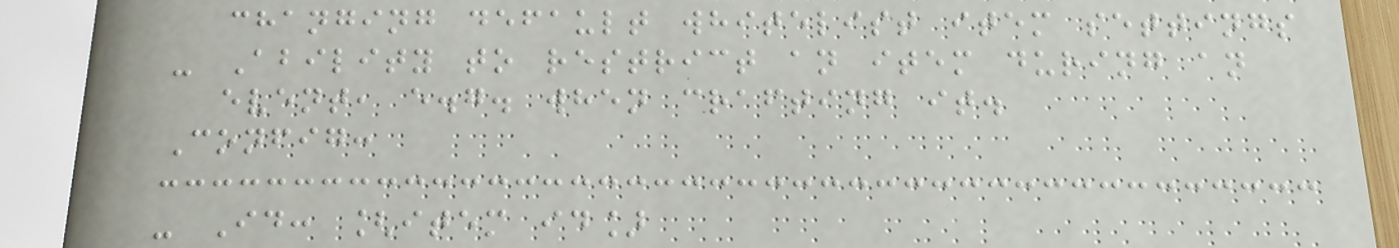changing default whitelist item settings
- Ability to restrict an item during an
event, e.g. when crafting it.
Config:
- Id: [item id]
